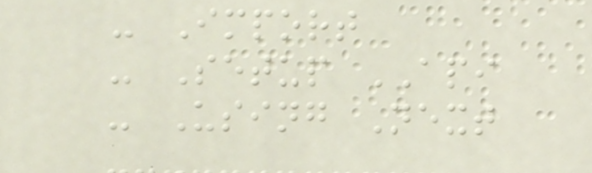- Import
- Setup API
- Using Next
